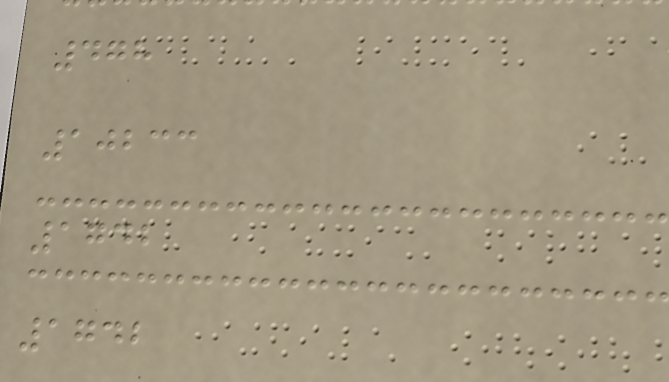478
10233
1742
1742
